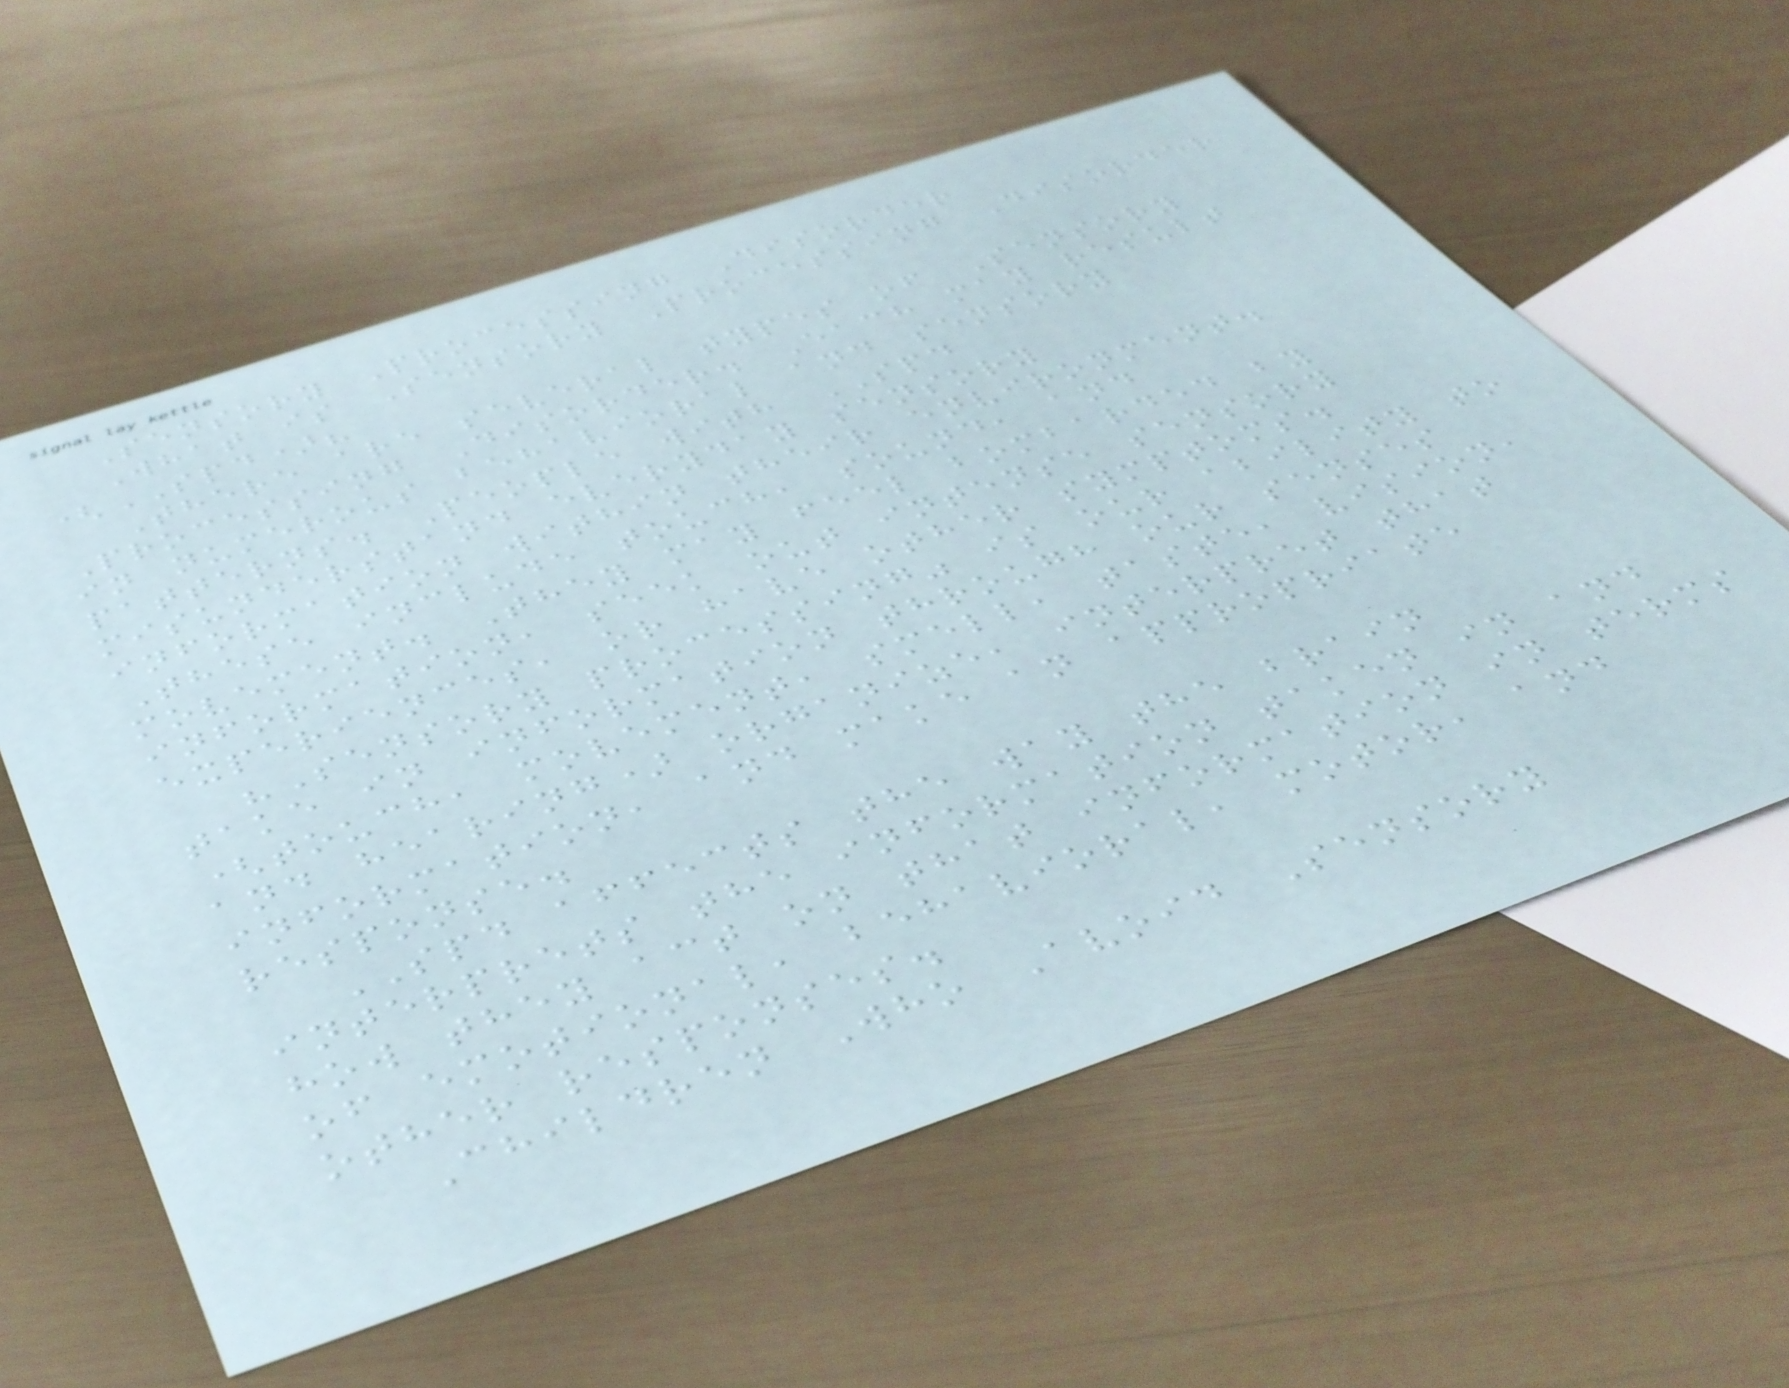Sensory Processing Disorder
What is Sensory Processing Disorder
(SPD)?
There are several types of Sensory
Processing Disorder. Each may result
in numerous behavioral and sensory
patterns. People with SPD
misunderstand everyday sensory
information within their environment.
These include touch, sound, and
movement. They may feel bombarded by
information, seek out intense sensory
experiences, or have other symptoms.
"Sensory processing" is our ability to
take in information through our senses
(touch, movement, smell, taste, vision,
and hearing) organize, interpret that
information, and make an appropriate
response.
SPD affects the way the brain
interprets the information taken in and
how they act on that information in terms
of emotional, behavioral, motor, and
other responses.
Children Who Avoid Sensory
